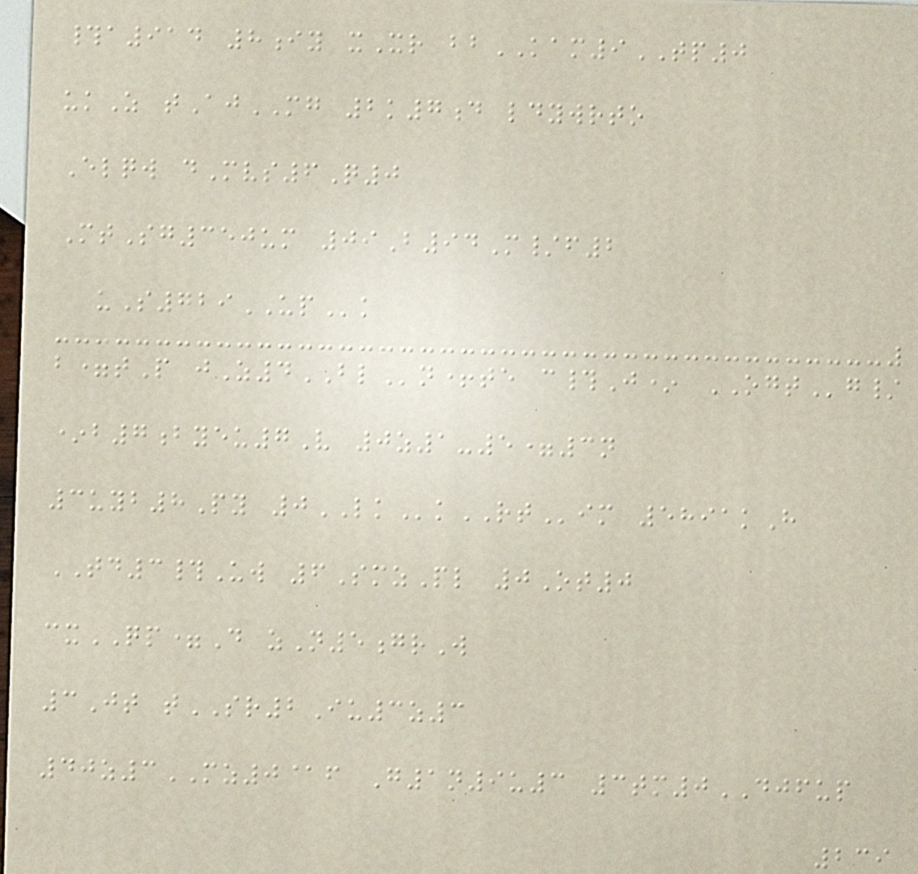#a914 8iy xXr bbKAM9TP0
ukZ tAjMG 2k7d ldywrto
Elqw dMvs6Q0
MtSg350um 09B94M/f2
uS729UPk
b=tP jZ4BLn+te c#J* OGTg/
*b7byeu7V 0z1-5=3n
3uyb8Py 0LKkRTim 5891kH
TD3#Uw 6SmzPl 0Ot0
cxQP=D zN5grW
3Jt tSR2Iu3z3
40z3MZ0@f G1n9u3 3tm0DJFUP
239
